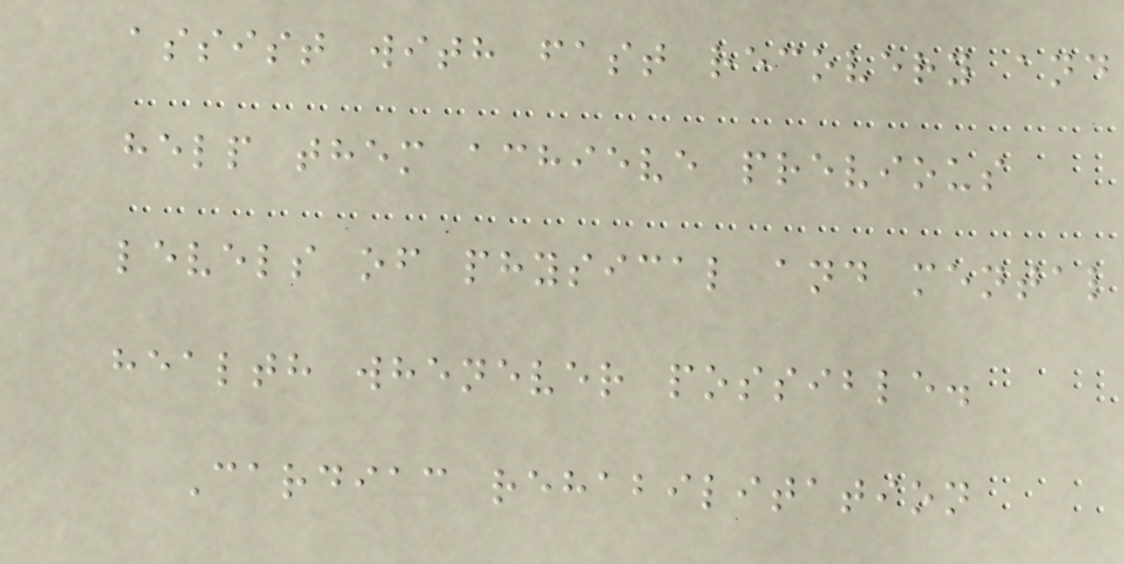assist with fast recovery and
help them achieve previous
levels of physical and mental
health whenever possible.
Cardiac rehabilitation
